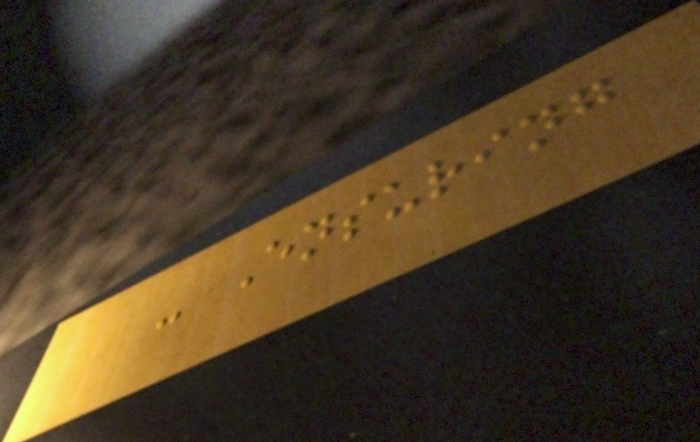- Ensuring
